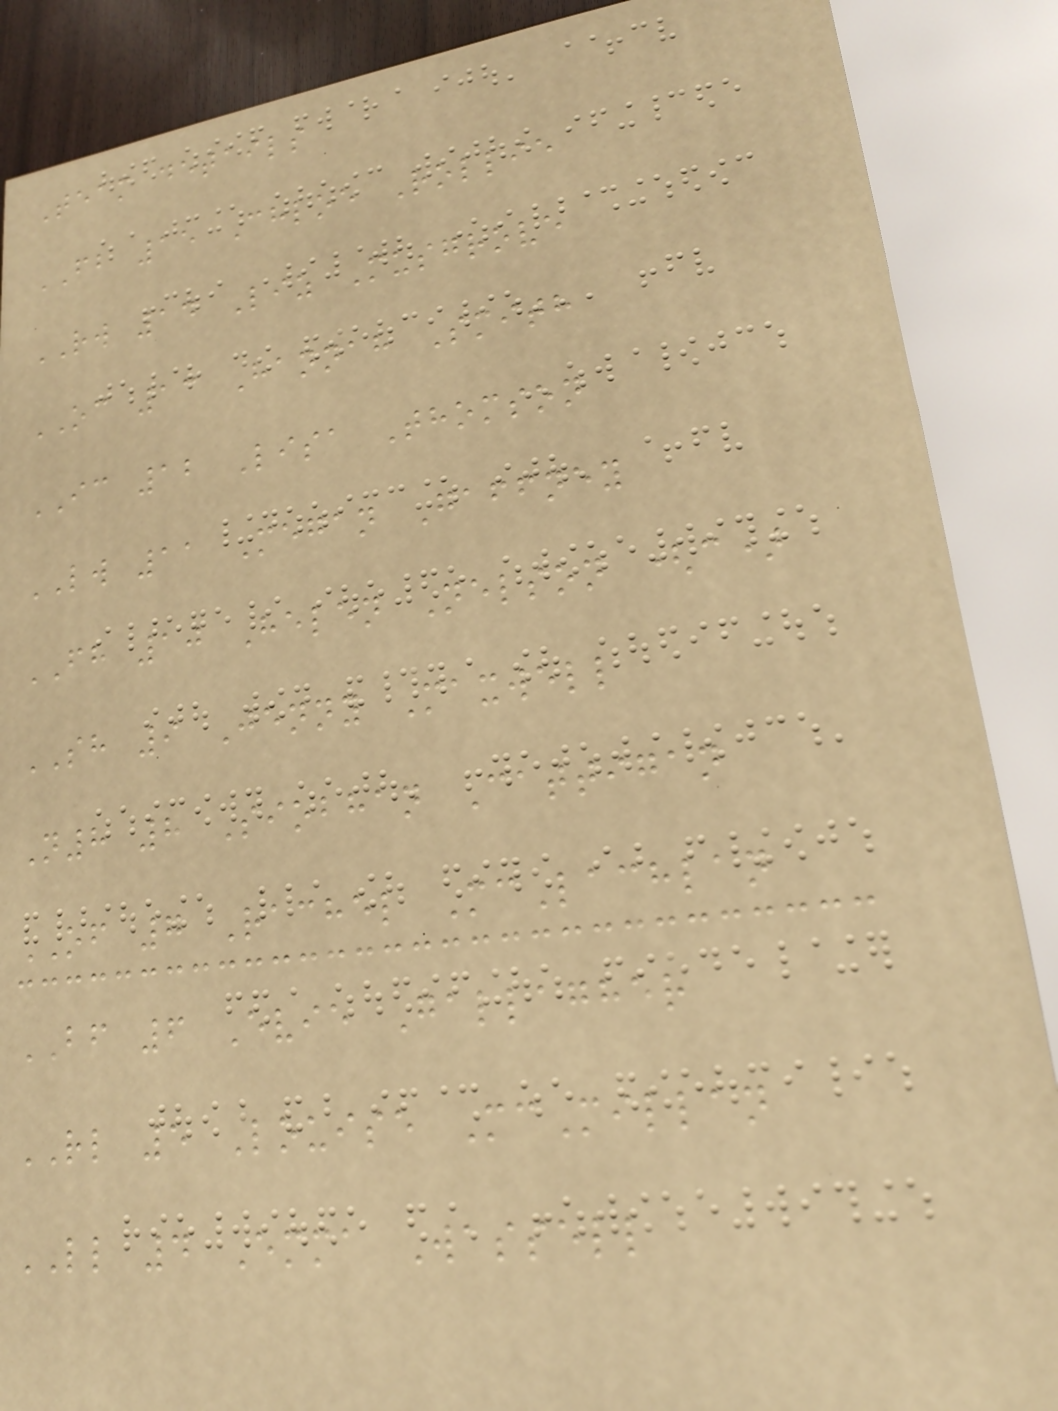Team details
FB 15 Chloe Rollie
RW 14 Liz Musgrove
OC 13 Hannah Smith
IC 12 Lisa Thomson
LW 11 Megan Gaffney
FH 10 Helen Nelson (c)
SH 9 Jenny Maxwell
N8 8 Siobhan Cattigan
OF 7 Rachel McLachlan
BF 6 Evie Gallagher
RL 5 Louise McMillan
LL 4 Emma Wassell
